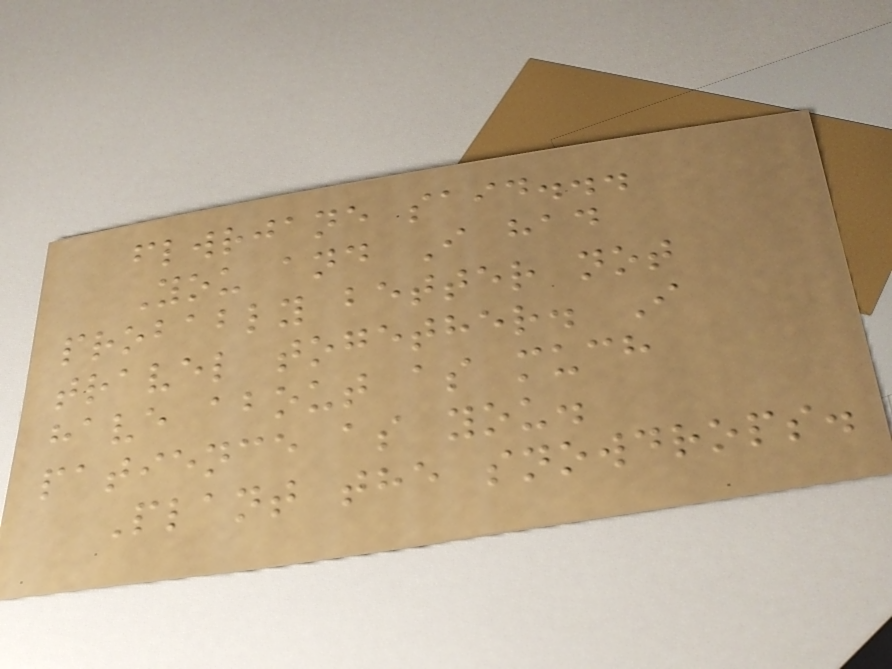flwrjane said...
You and I had
probably better not
travel together. I
have about as much
patience as you.
Plant the snowdrops.
